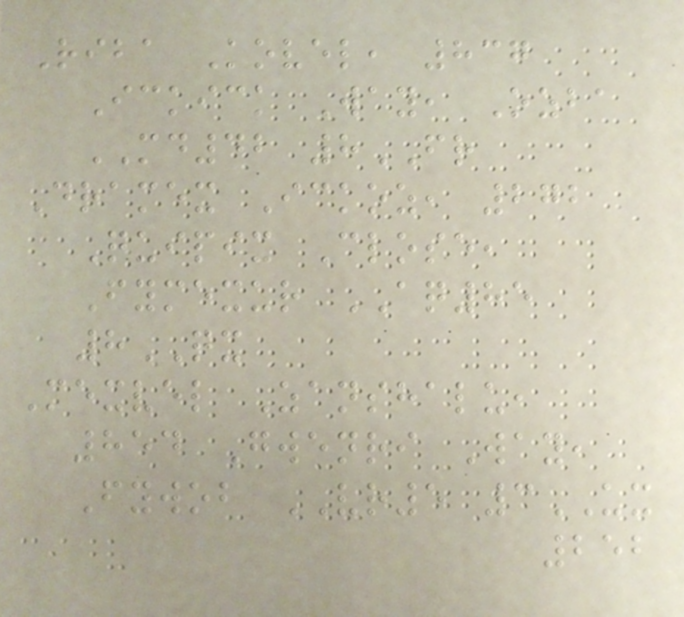Riba Kovel, 837
Ickick Way, Ozba
MD42 8FR
Dramex Ickoz, 272
Quipix Close,
Fymexur AQ85
8QX
Mexvel Zanshalu,
854 Gwenri Way,
Fywob VR5 3UX
252
